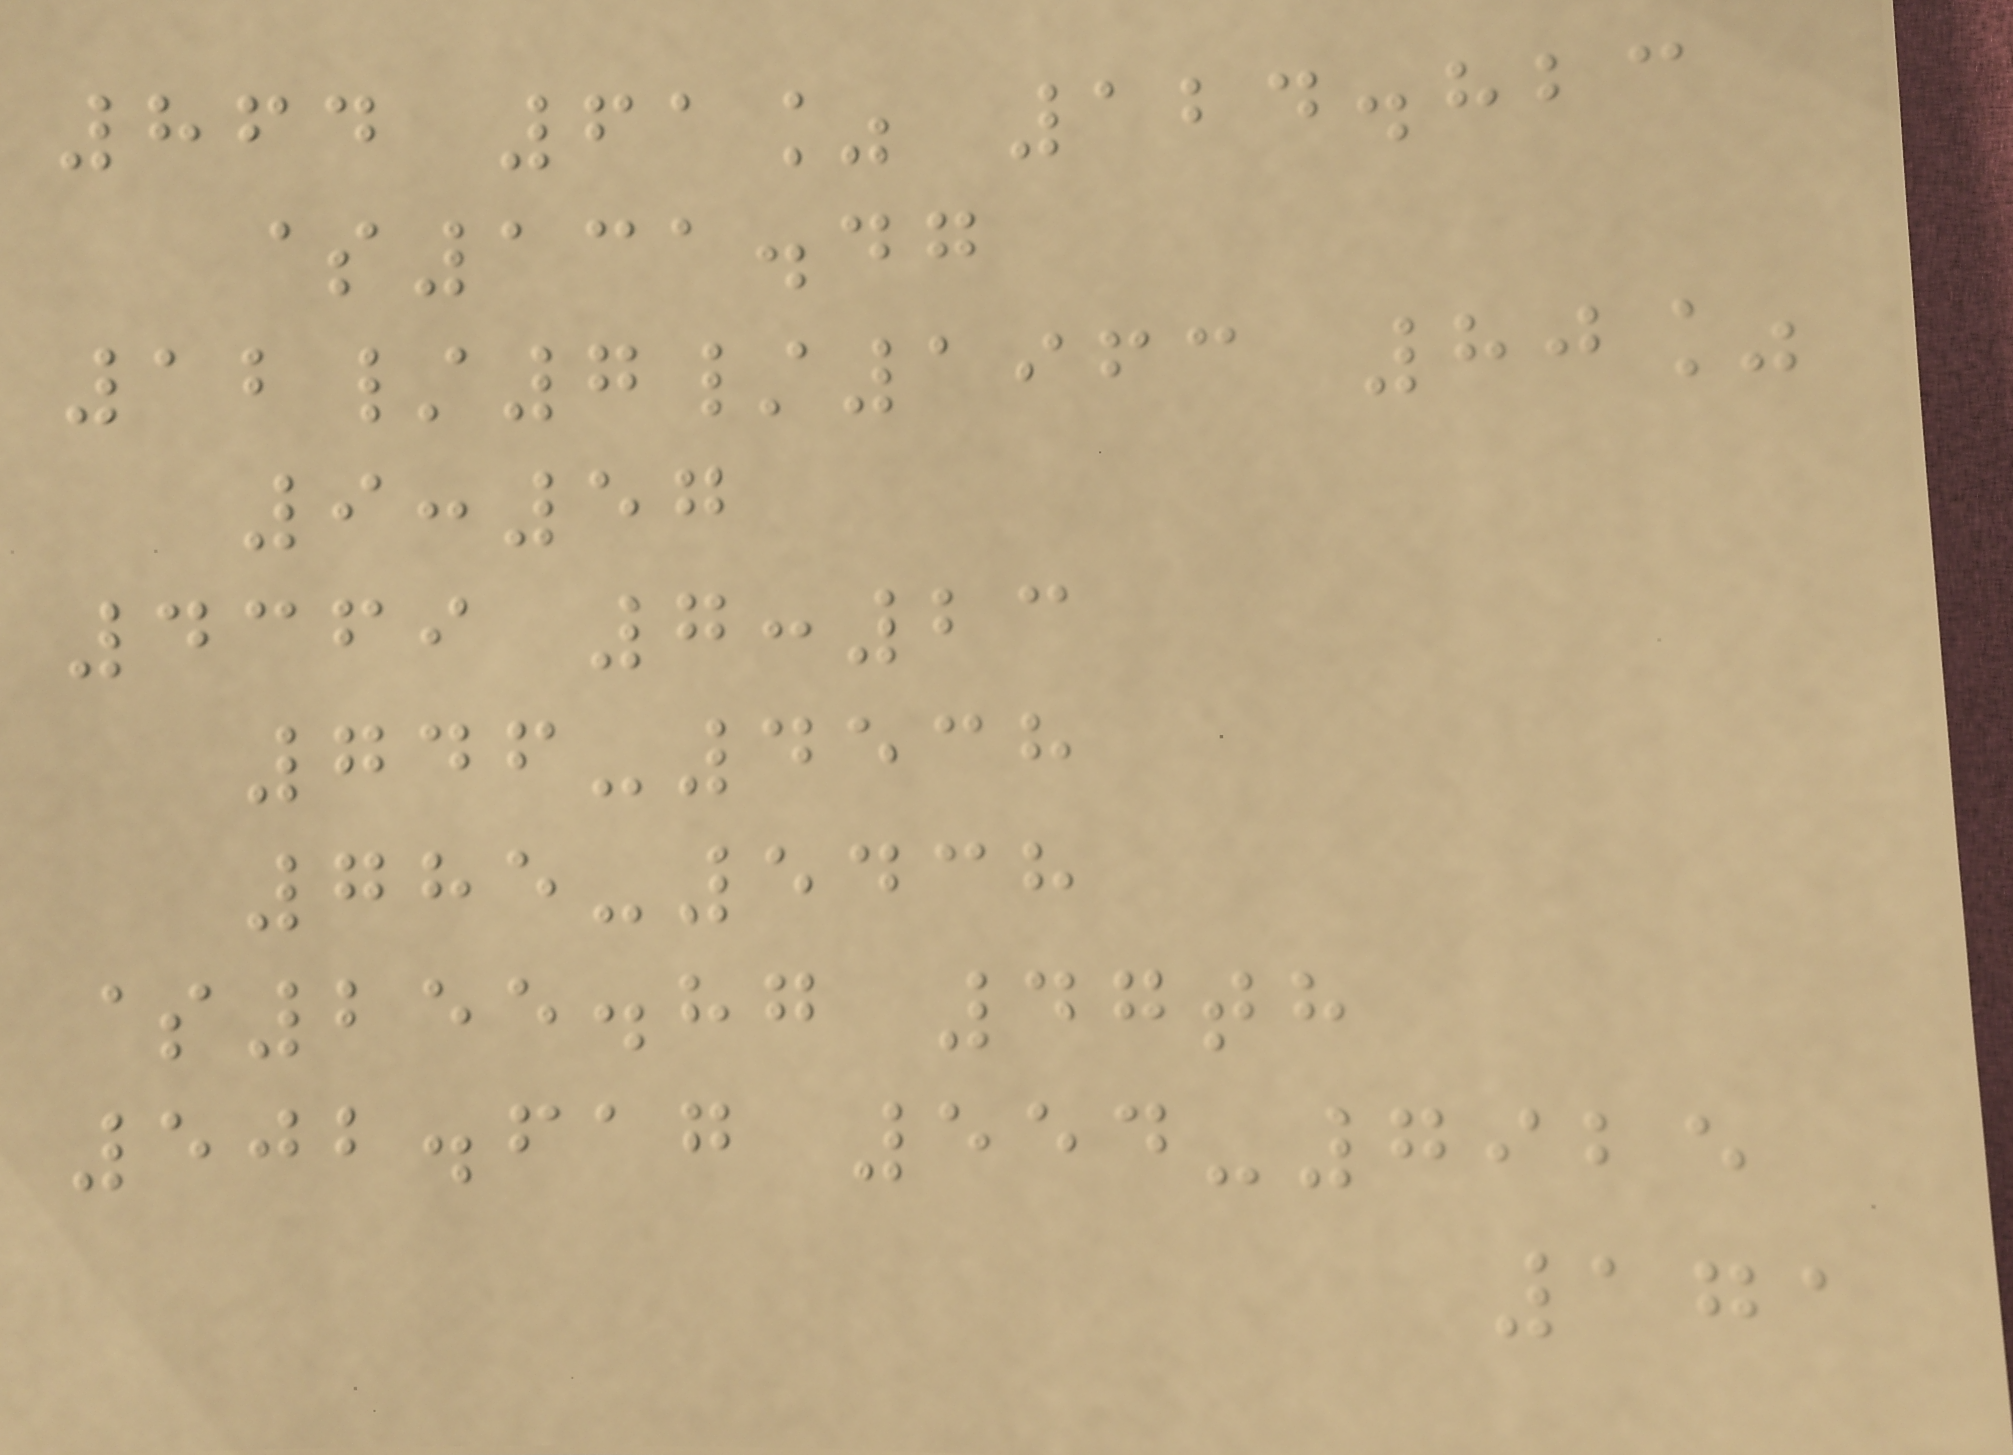864 61% 124.823
$131.47
12/7/1963 80%
9:57
4369 7:23
746-4538
785-5438
$255.87 47th
502.617 554-7925
171
